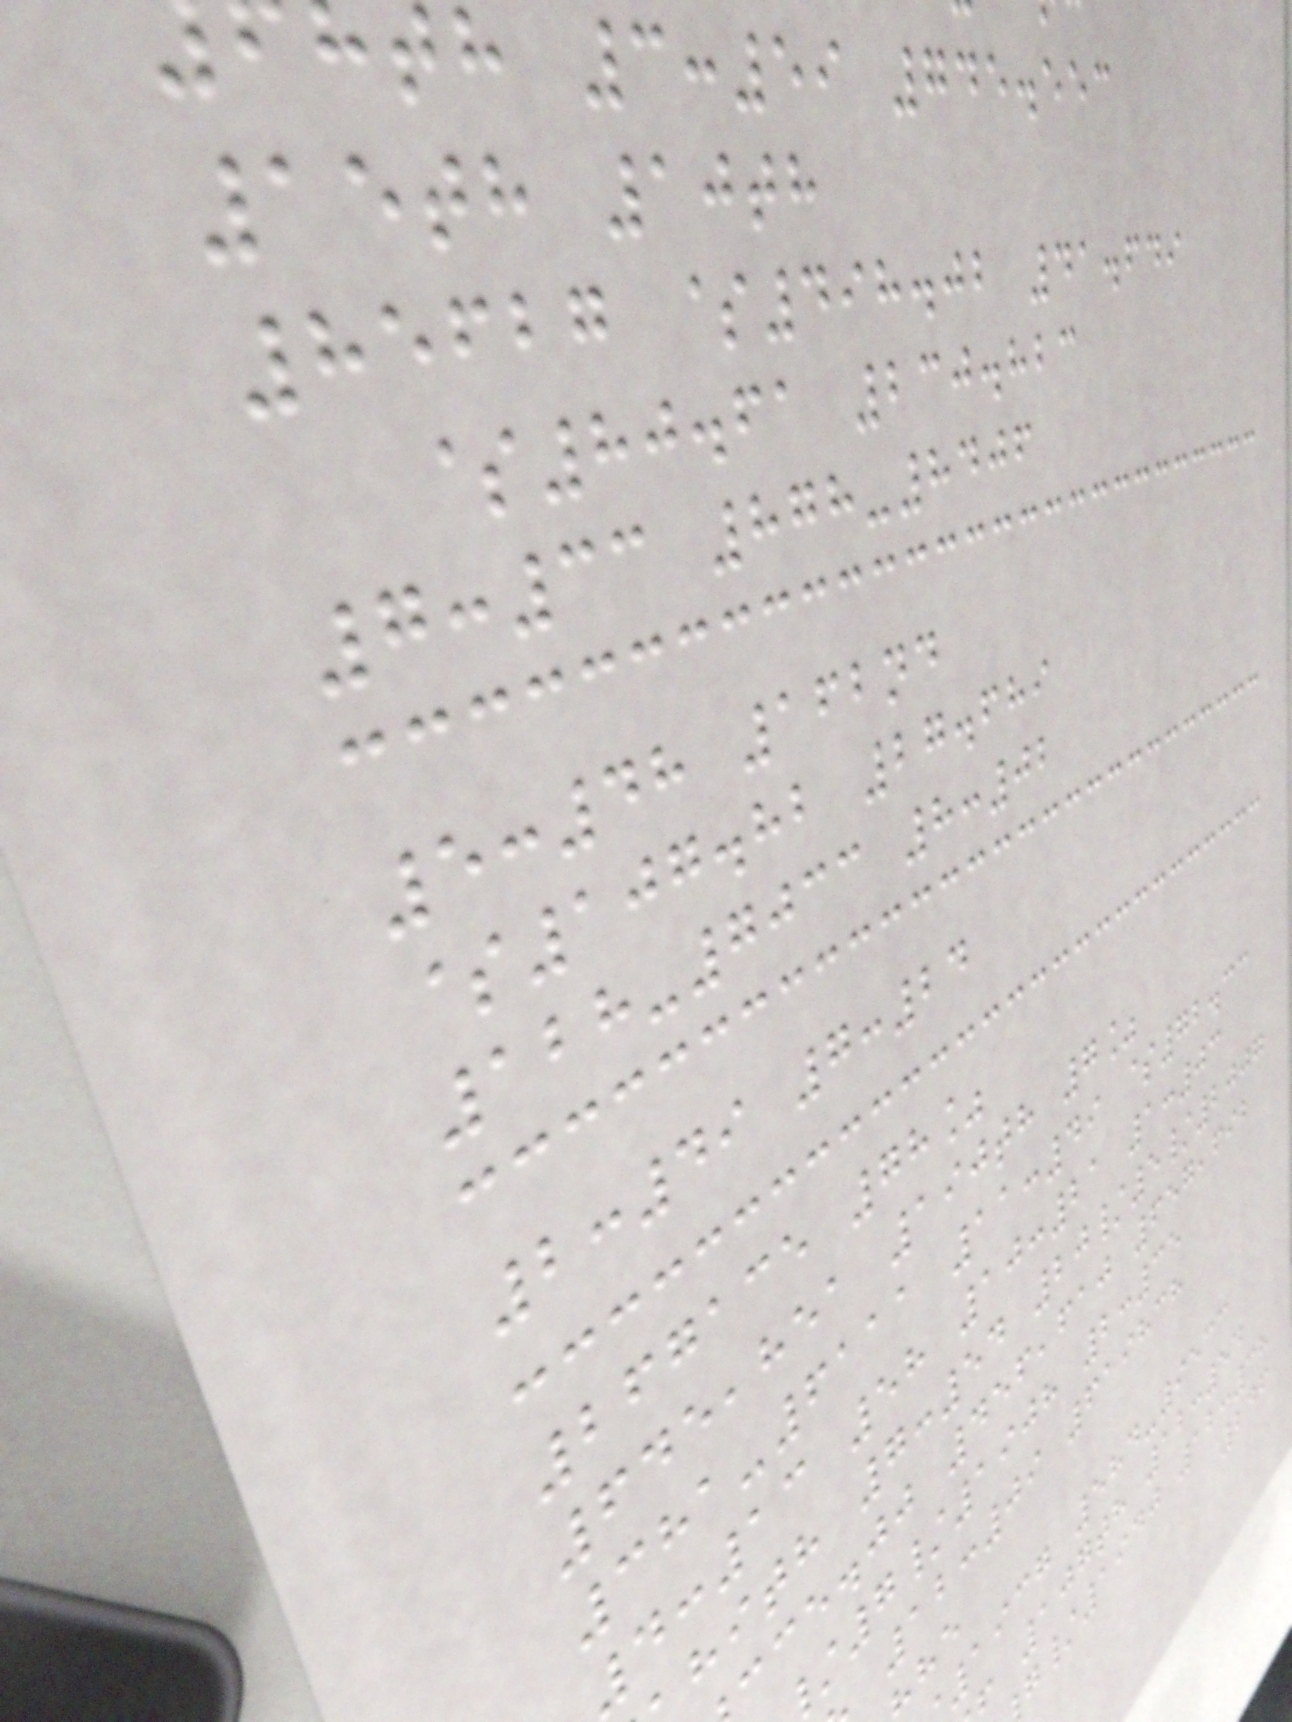th 3:59 745.553
15th 10th
85627 $498.02 41.649
$80.61 230.823
7:33 878-8406
5:48 162nd
$107.82 27.689
128-7033 8:02
2:49 7:24
267135 78%
645,851 190th 7%
381-6111 11:49 $72.33
4:13 58 10:21 1:03
hith 7:54 20/5/2007
cce.jj 456,610 657,692
7/1908 2:35
12:09 619838
1937 584-9533
107th 12:54
/1940 12:38
246
